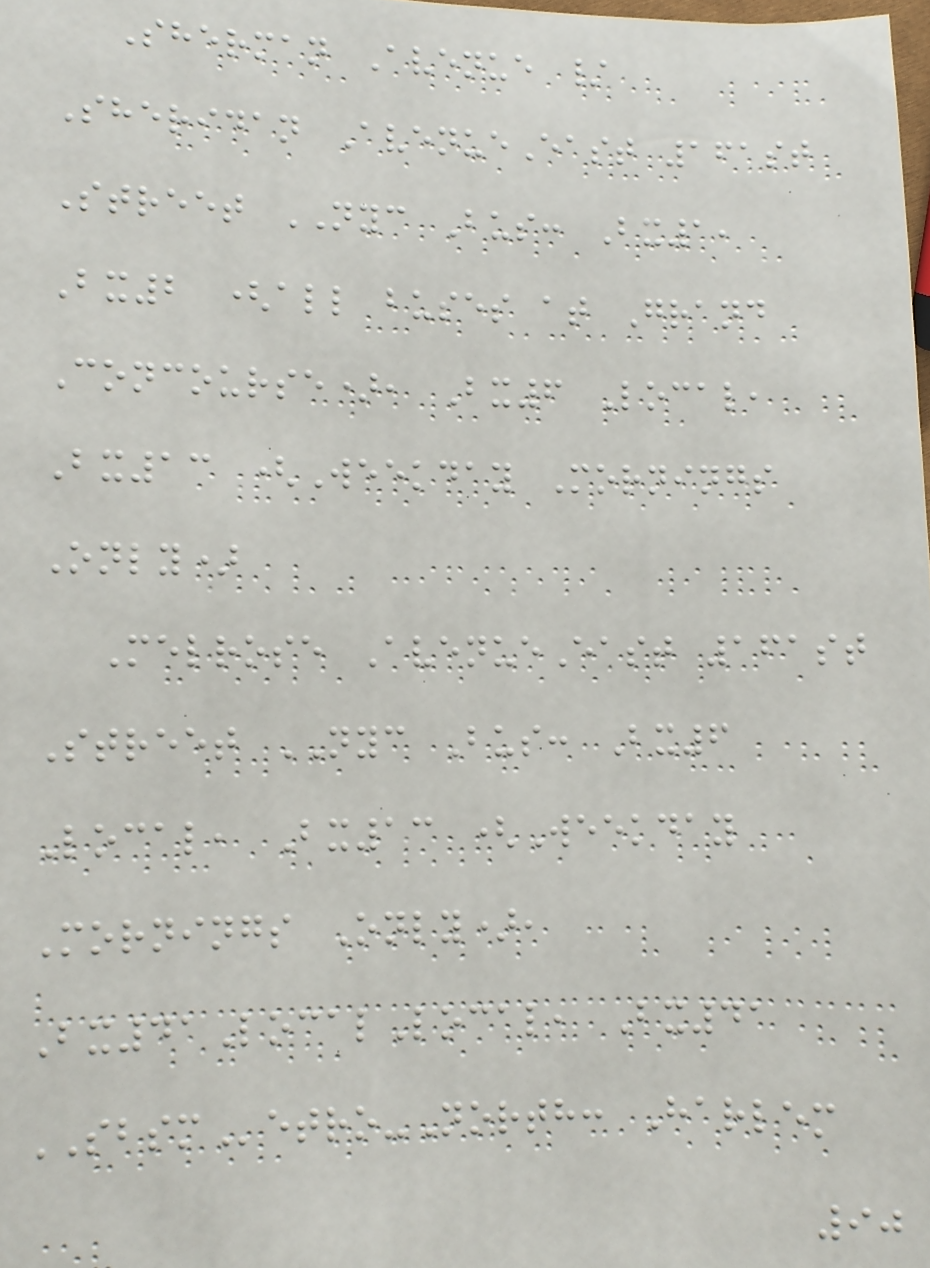Sherman Avenue /
Sheridan AvenueEast 161st
Street NYC Bus: Bx1,
Bx2 (all buses at Grand
Concourse), Bx6 Local,
Bx13 (Weekday Mornings
Only)
Melrose AvenueEast 161st
Street NYC Bus: Bx6
Local, Bx13 (Weekday
Mornings Only),
Bx41LocalLocal, Bx41
SBSMetro-North: Harlem
90
